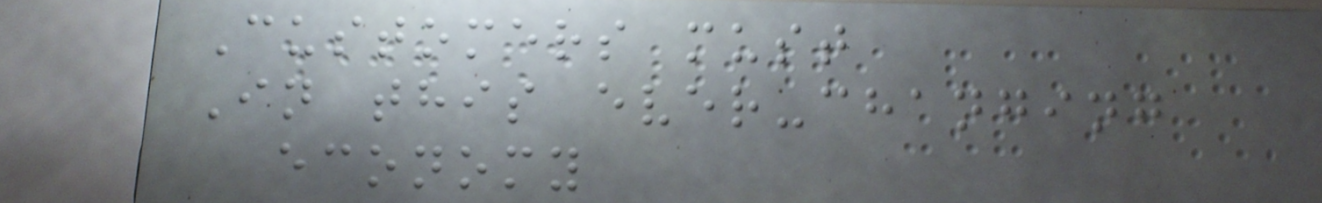Customers must
In this ever-changing
economy
